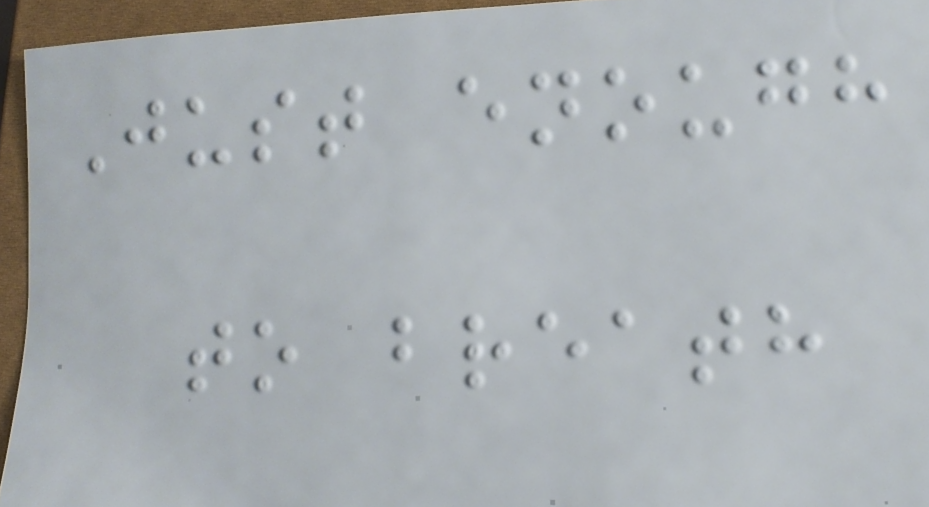Just enough
to breath
